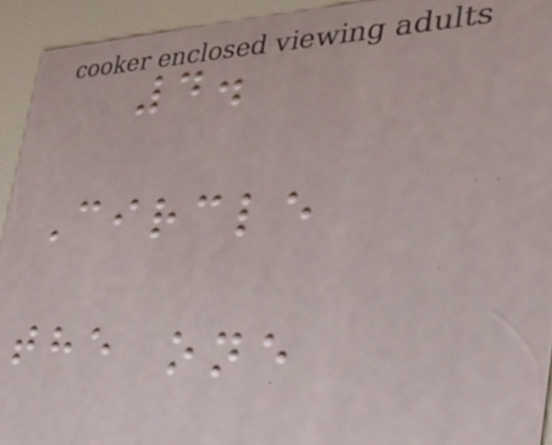4.
Circle
the one
